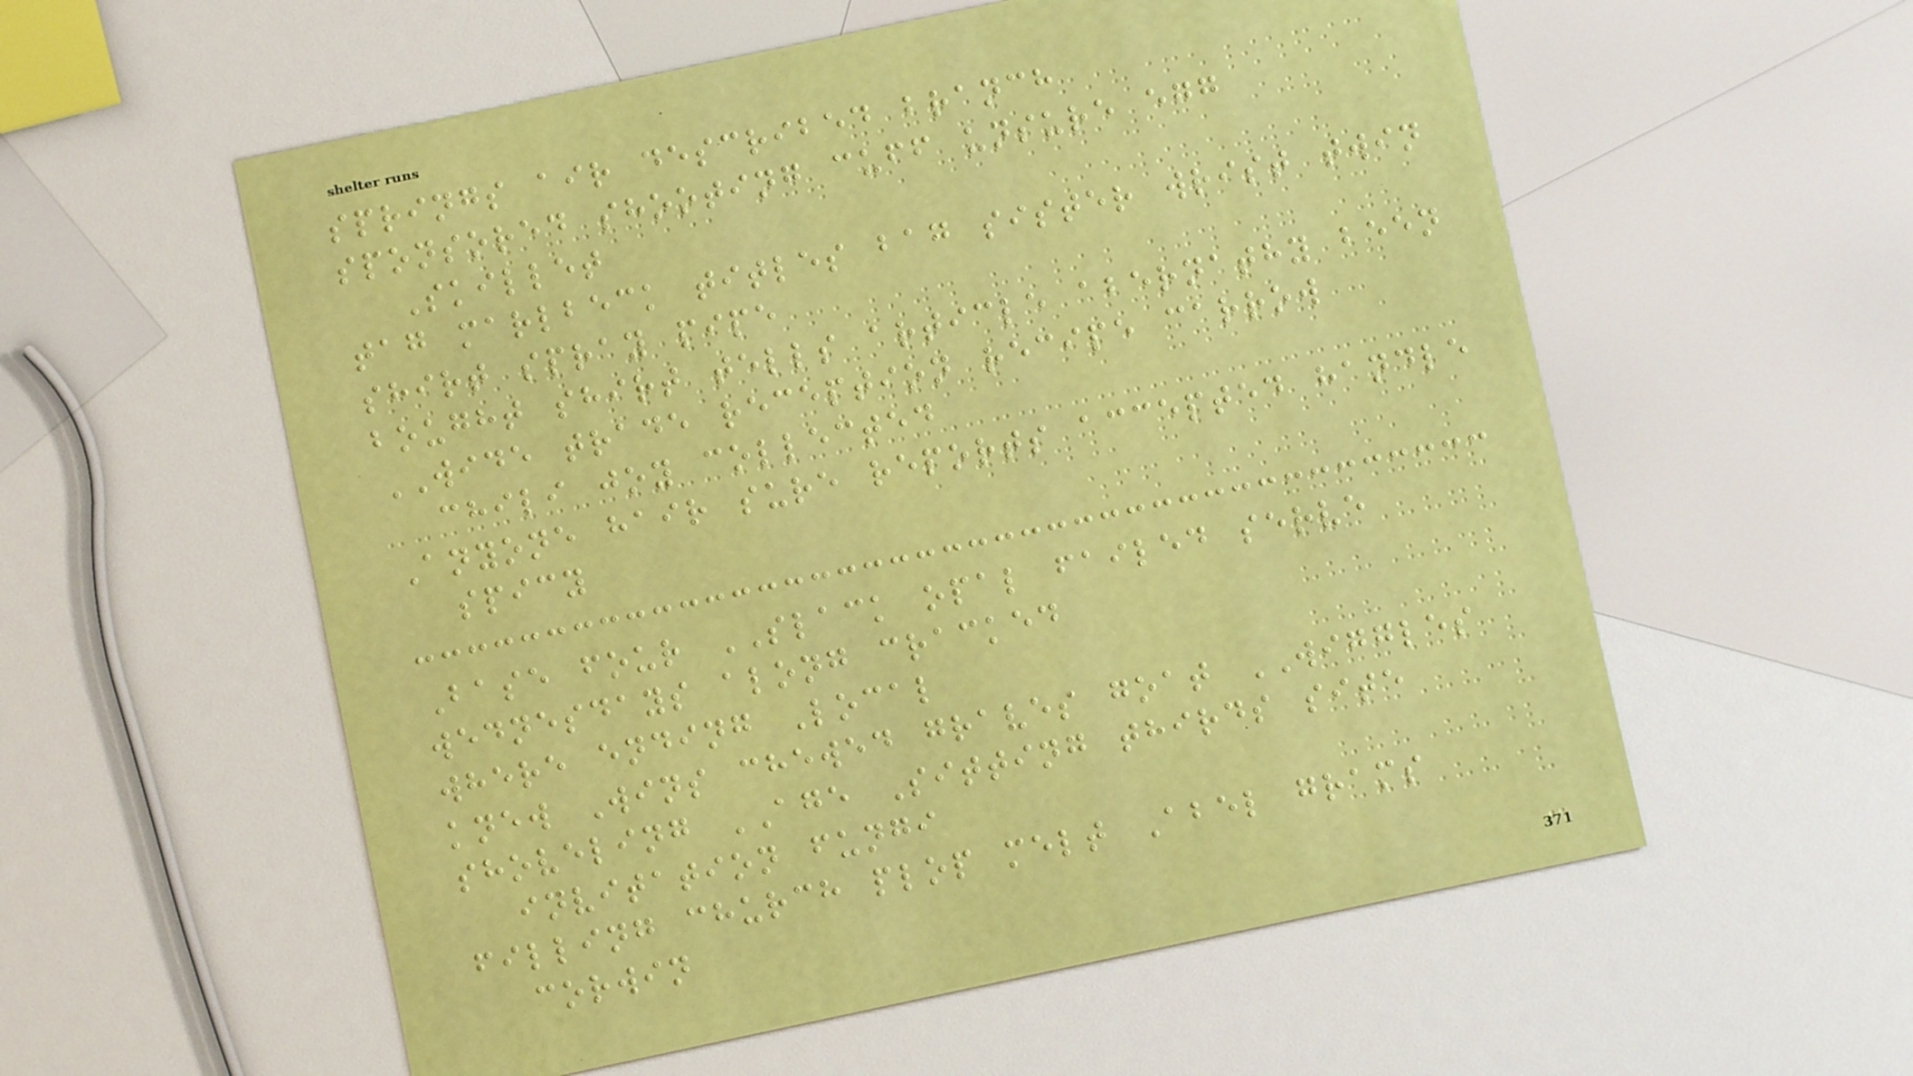springs air described branch
sponsored shooting cuff unsure egg
Skillet
tag marlbeck titles bag sister wrist twin
shirt spray pipe
bought shirt tells article abernathy been
WIDE trade reception recipe carrow
chili joy collected
Anyone hair sure reports accepted handle
spicy
Base four SLACK opal failed serve
wednesdays along cracked
where ending Local
knew Wins chewed graves goat WIGGLES
shoveling AGE Sitting thirds site
invitation fungi
filling church plop melt Abel grams
corwin
